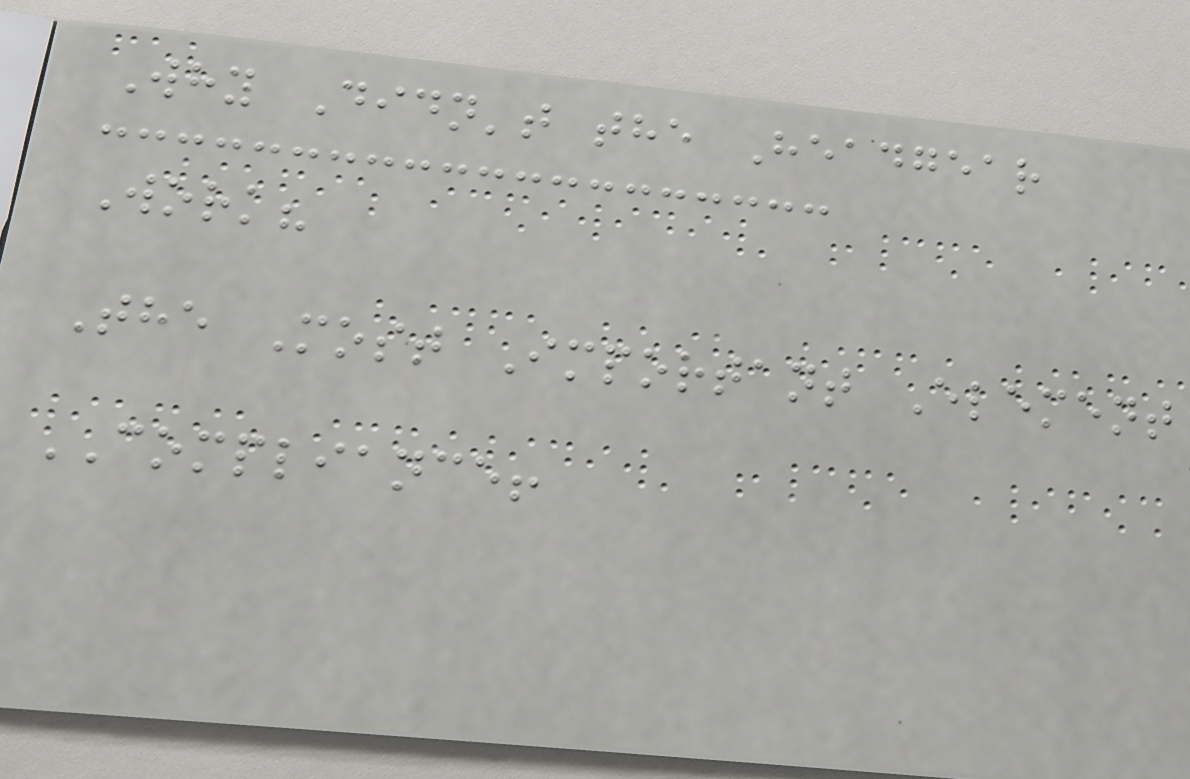Why Didn't the Headgear
Work?
The Most Important Element
COMPLIANCE!
